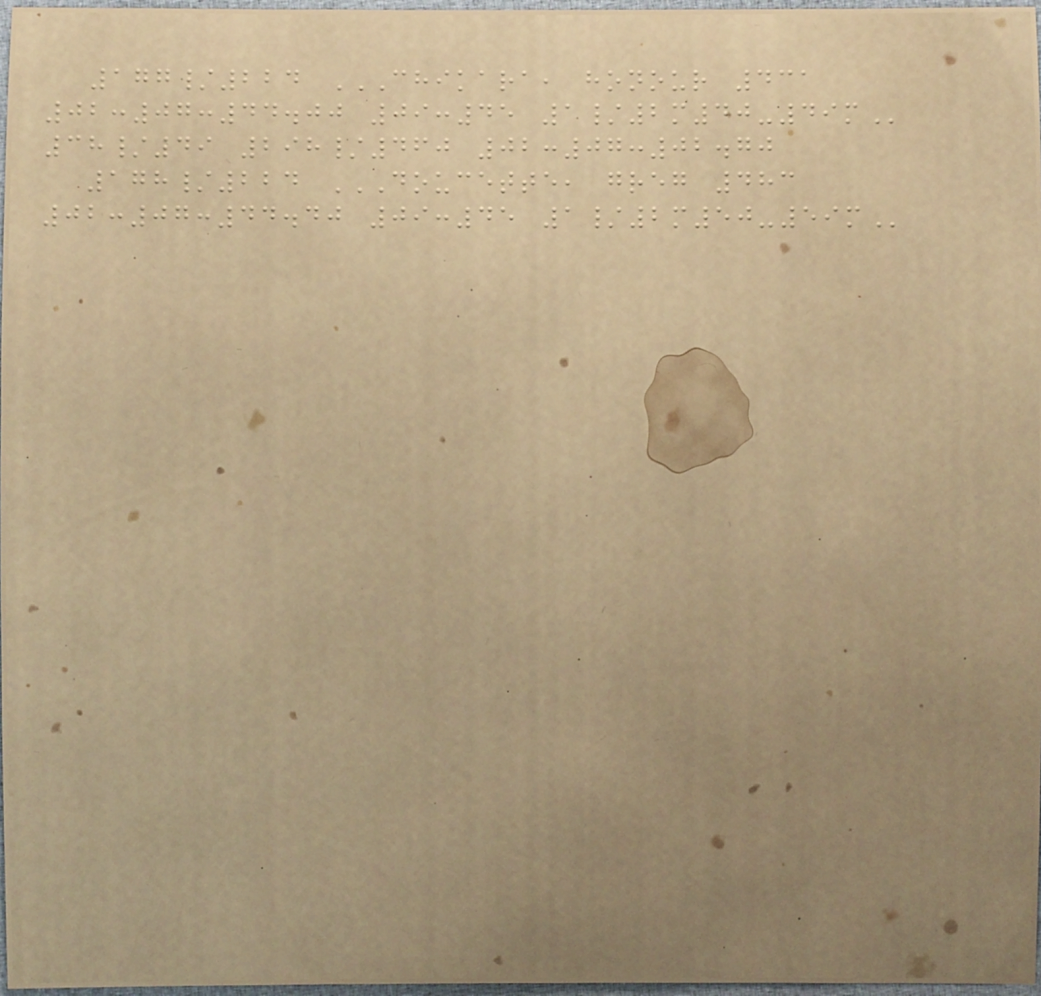177/224 CHIKARA, HONOUR 431
02:07:44.00 09:45 1/2M40-49M
38/49 298/460 02:07:02.70
178/224 DOUCETTE, GREG 483
02:07:44.40 09:45 1/2M50-59M
